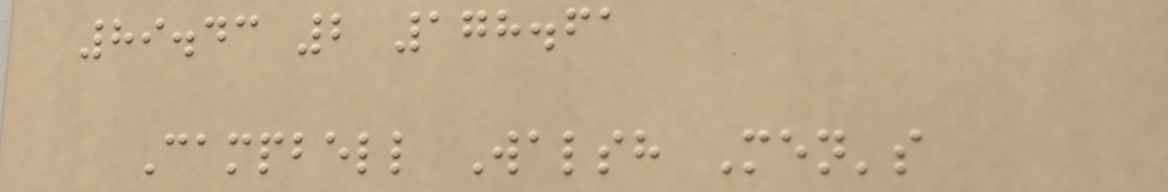89.43 2 178.61
Campbell Walsh Men's
